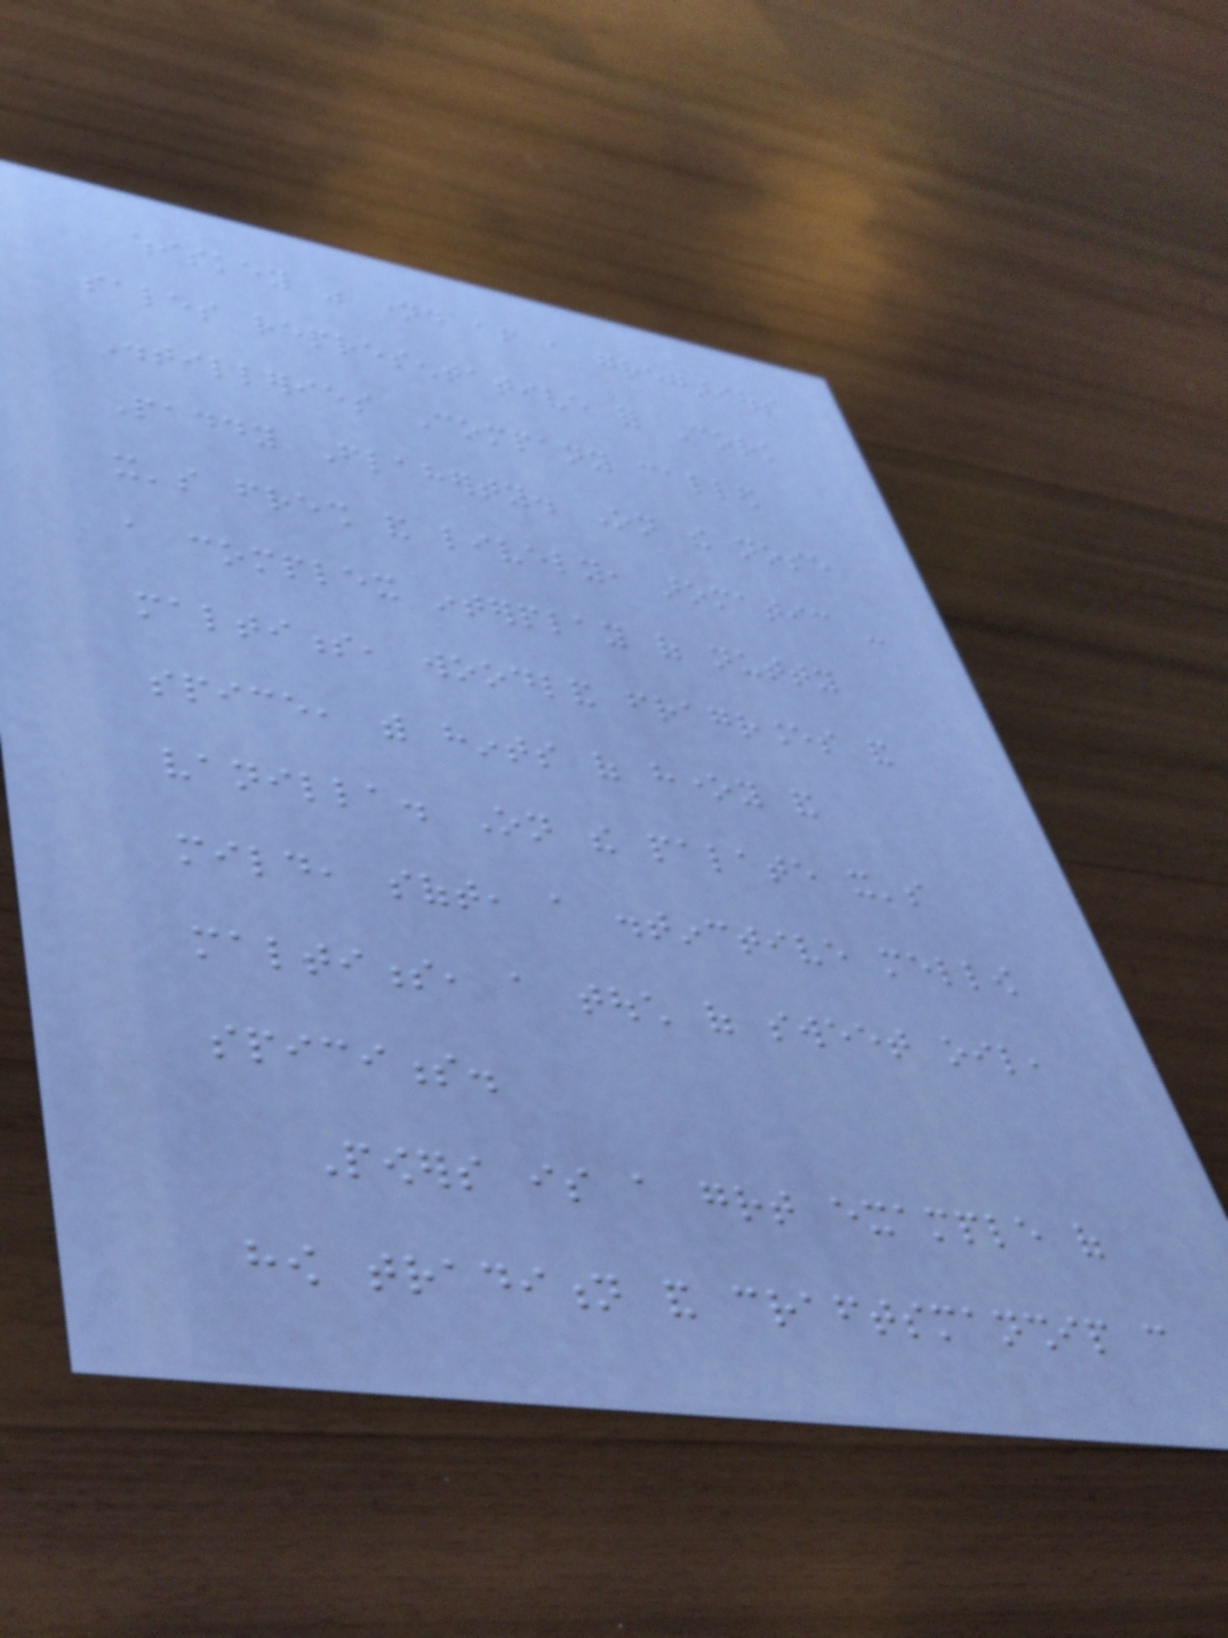whiskey was named after a gregarious
sales representative for Cork
Distilleries Company called
Paddy Flaherty. On the nose
it's fresh and lively, aromatic -
a complex interplay of nutty
maltiness, woodland fragrances and
spice, with hints of honey and
vanilla. On the palate it's
mild, soft, a distinctive mellow
maltiness, a touch of sweet oil,
spiciness.
Powers is a great example of
how tradition and craftsmanship can
